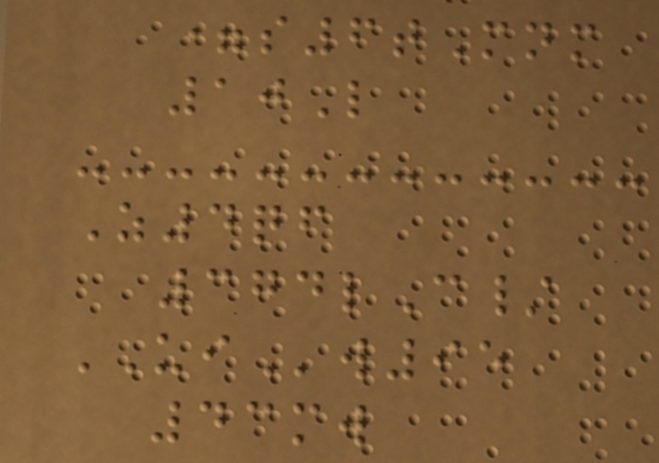=s6tMnm
10L
Z4qf
374lC/
UIw95
43mw
